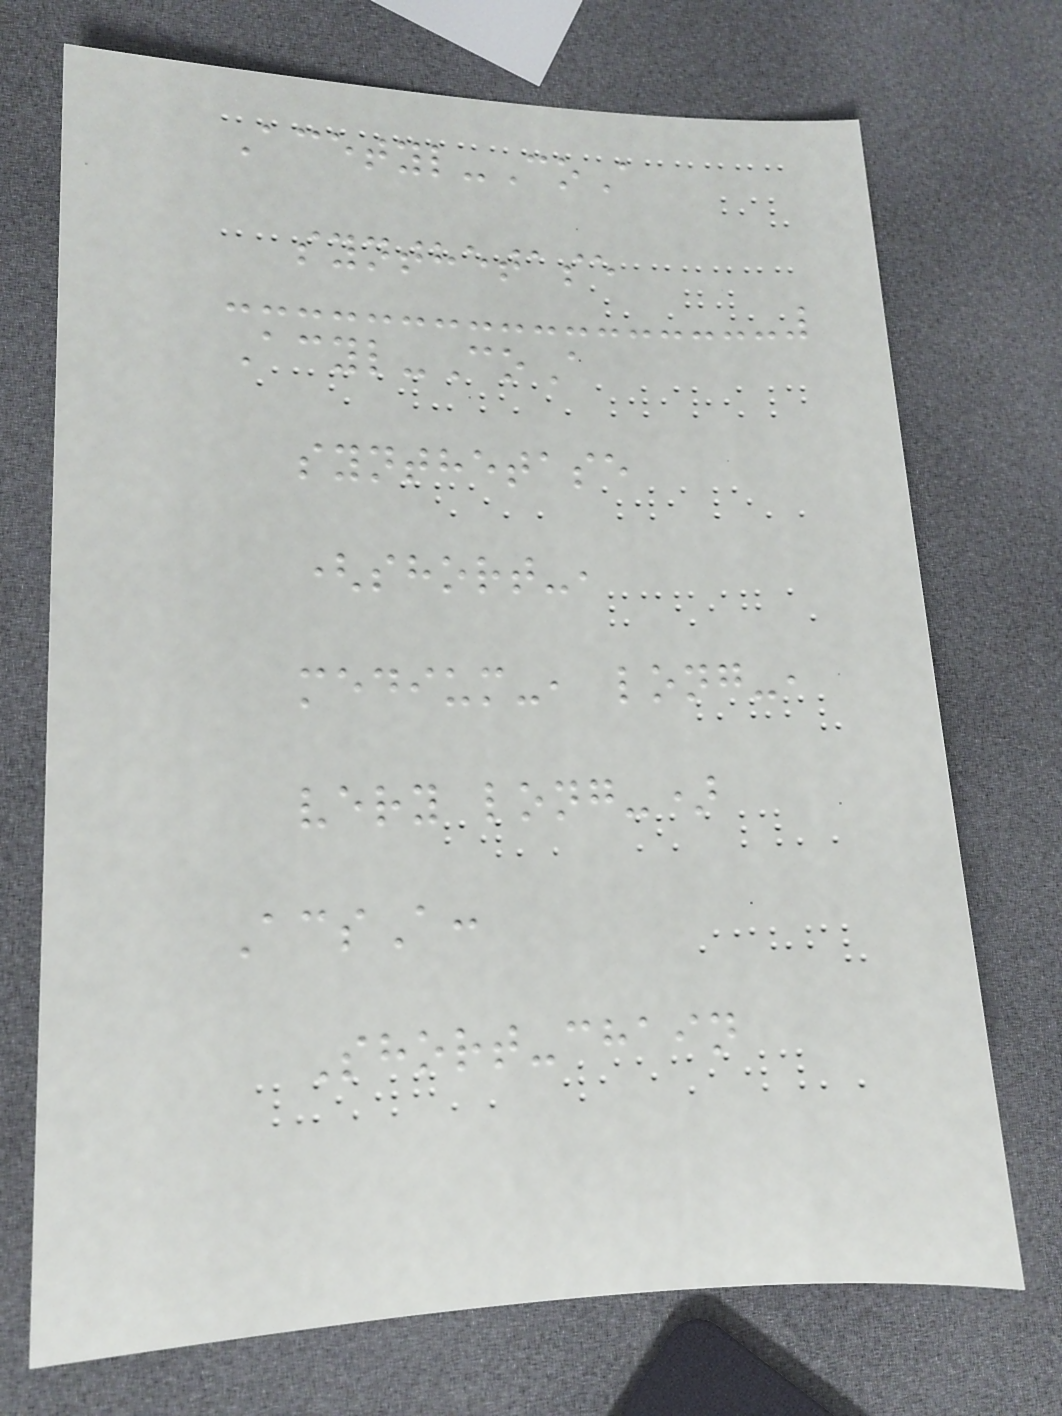Acetyl-CoA
synthetase
Acyl-CoA
synthetase
(short-,
medium-, long-,
very long-)
AcsA:
Short-chain
